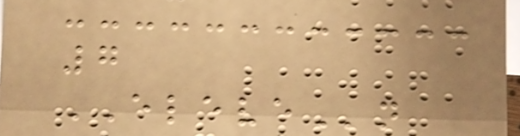7
ELEVEn
